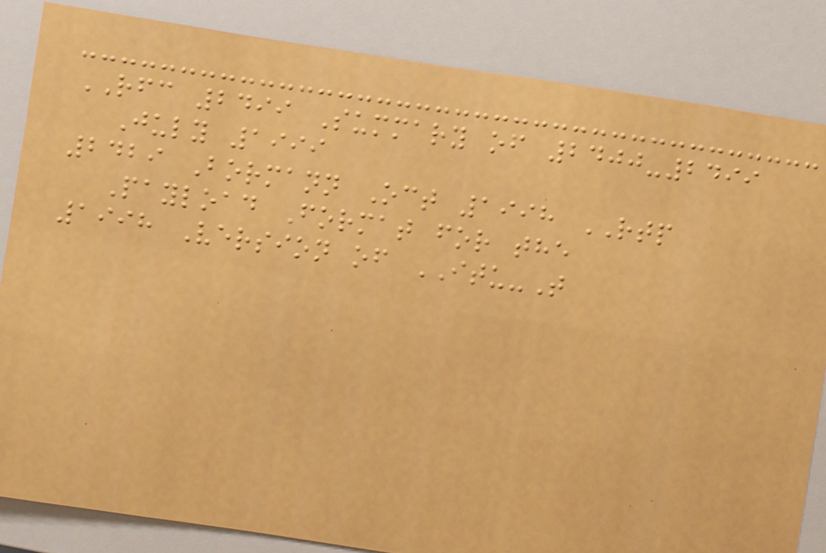RFC 2499 Summary of 2400-2499
July 1999
2429 Bormann Oct 1998 RTP
Payload Format for the
1998 Version of ITU-T
